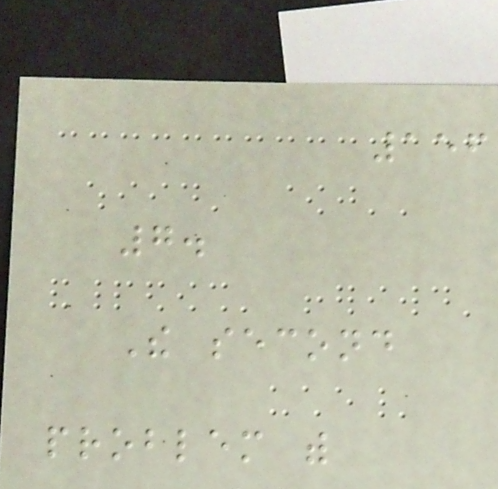156
7.
The second
problem with
